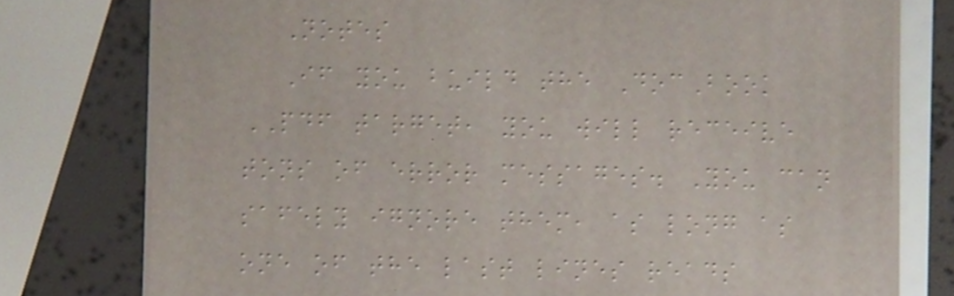Notes
If you build the DocBook
PDF target, you will receive
tons of error messages. You can
safely ignore them, as long as
one of the last lines reads
